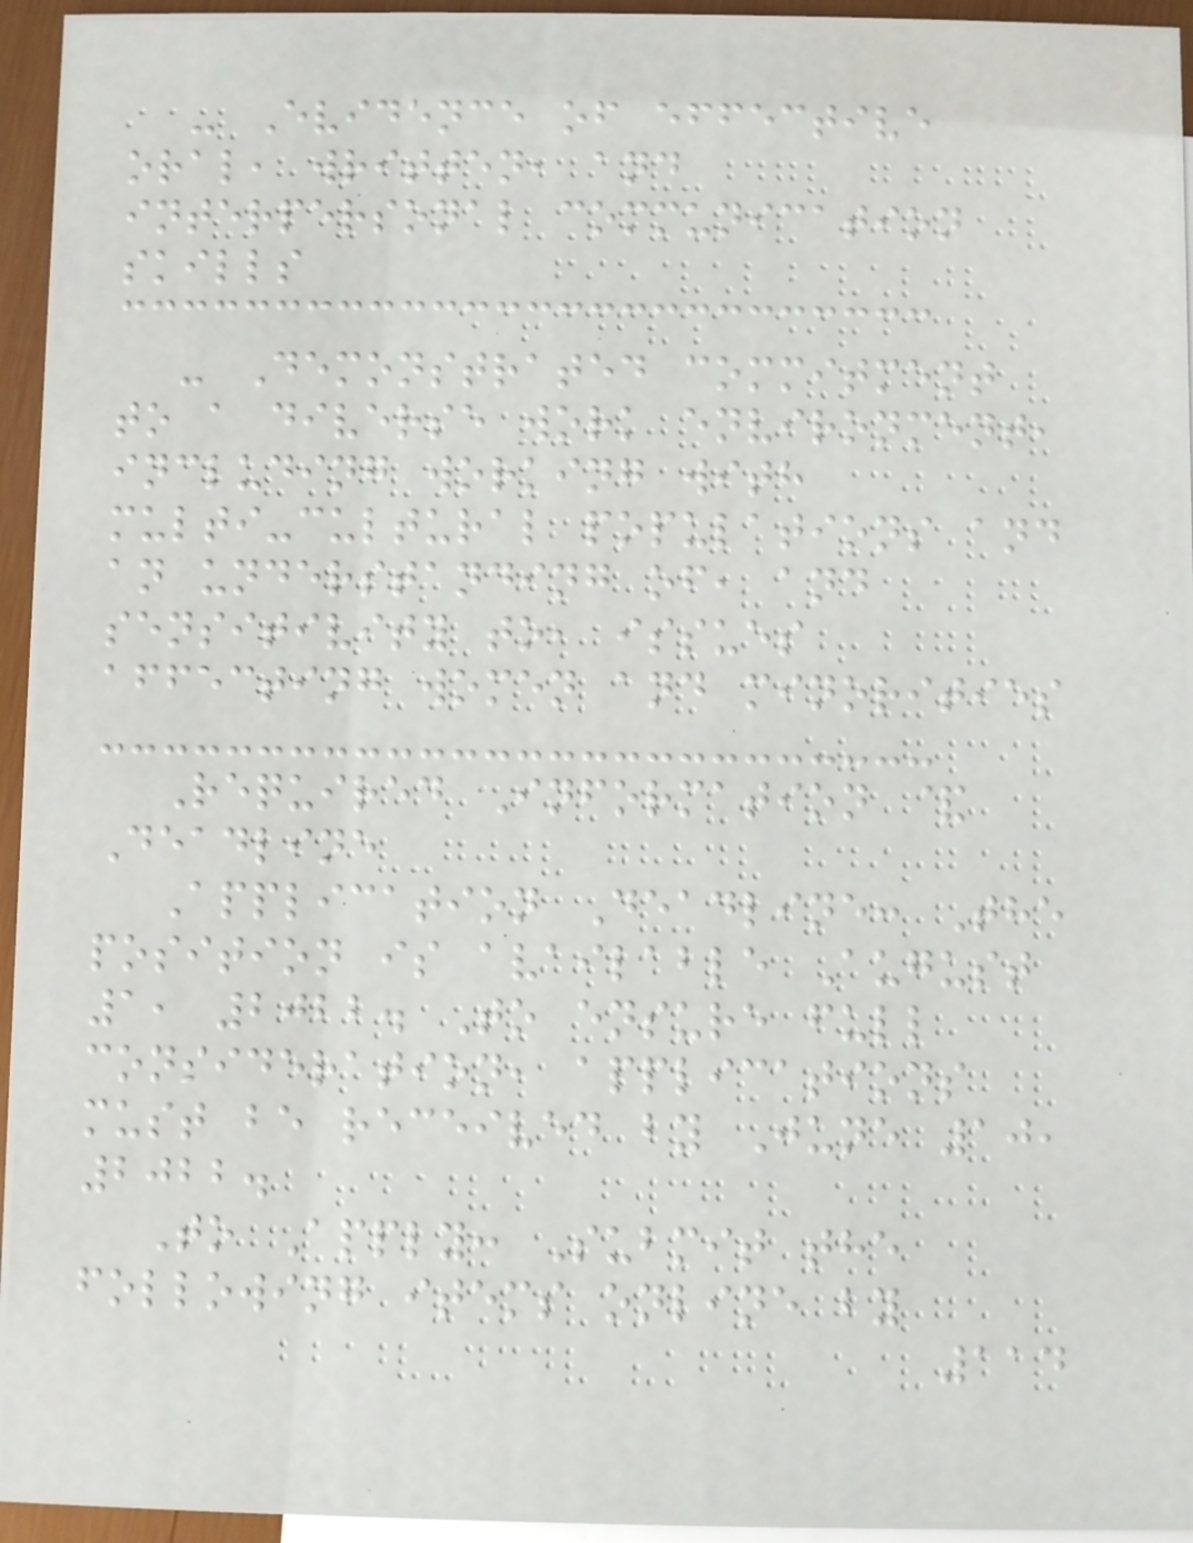- Evidence of effective
oral, written, and
interpersonal communication
skills
- Demonstrated commitment
to a diverse work environment,
including working with
multi-cultural populations and
an understanding of, and
sensitivity to, issues
affecting women and minorities
Required Information &
Deadline
Application Deadline: The
position is available August
1, 2022. To ensure full
consideration, applications
must be received by June 10,
2022.
To Apply: Submit the
following items online by
114
